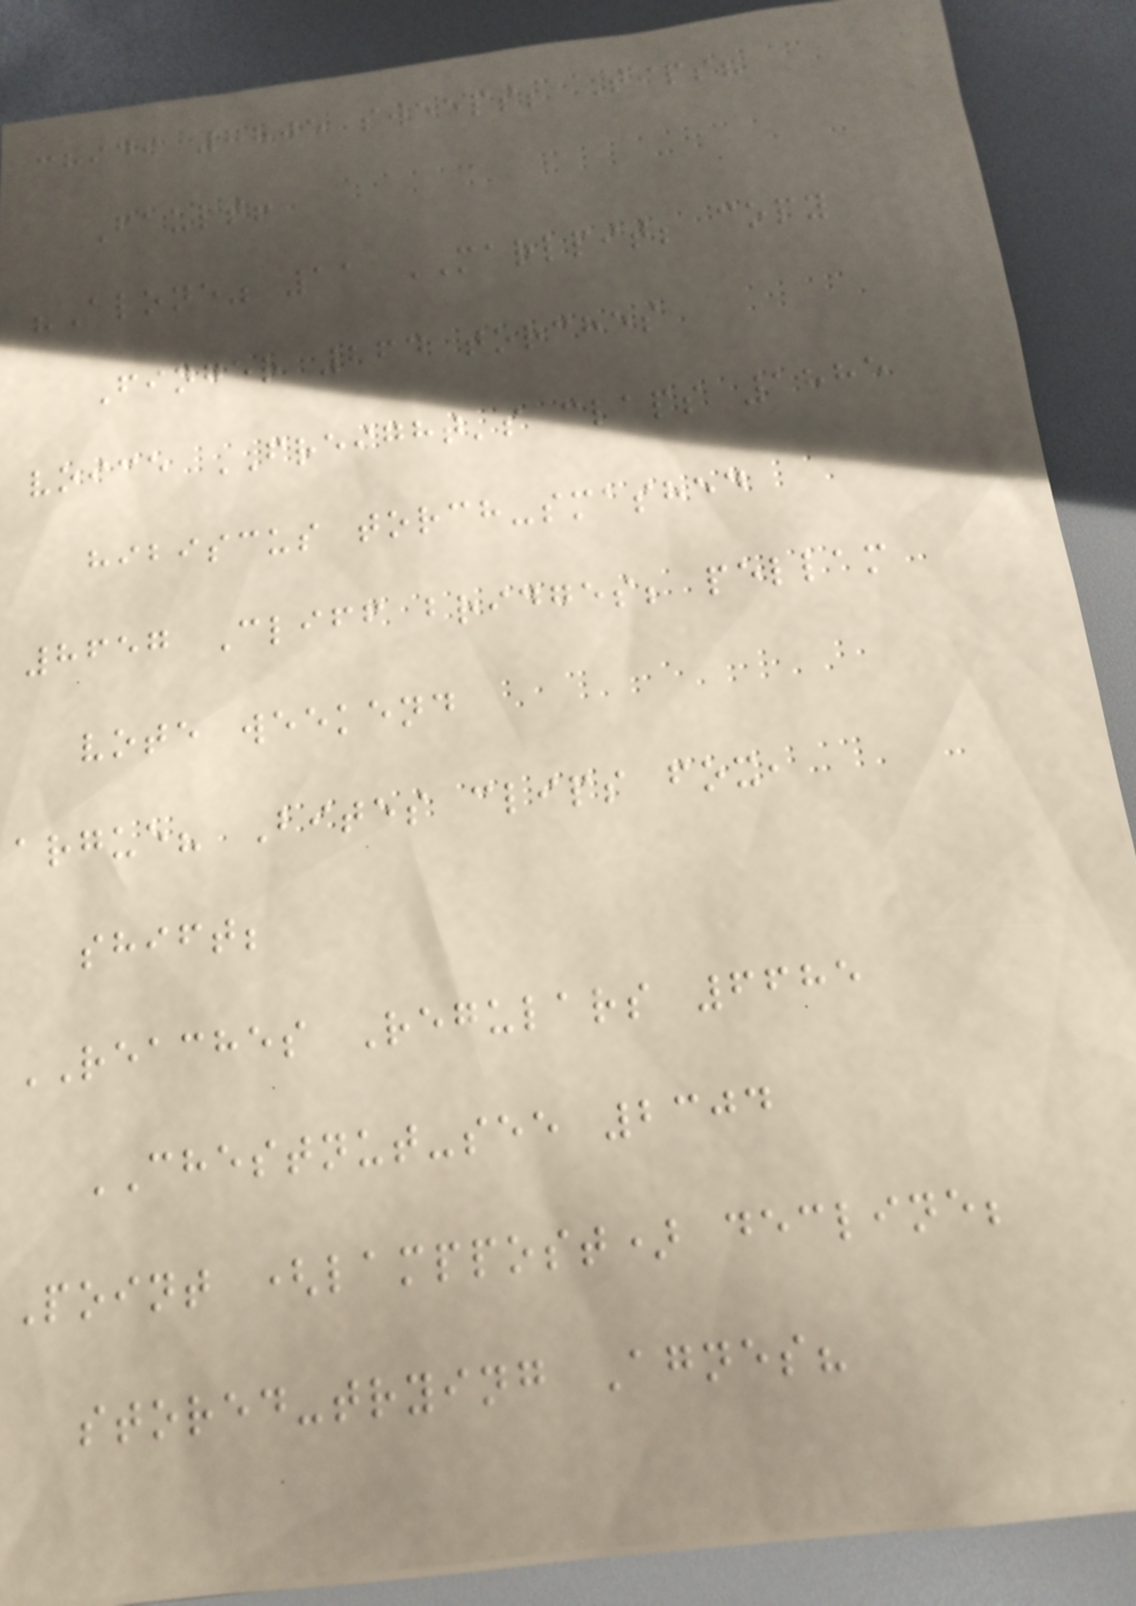chidi 7805 sweeps; Tips?
Fault!
"Alone" 11 MARLPIT; copy
Finger 264 torches
voice FREIGHT's claps 1885
hibiscus torch-smashed
8657 Cliff bridges; pellam
vote weekend
argue? Bites clips fox,
shift;
REACHES Regulars 6685
CHESTNUT-see 2304
Point (lamppost) decline;
stored-trying Agnes?
